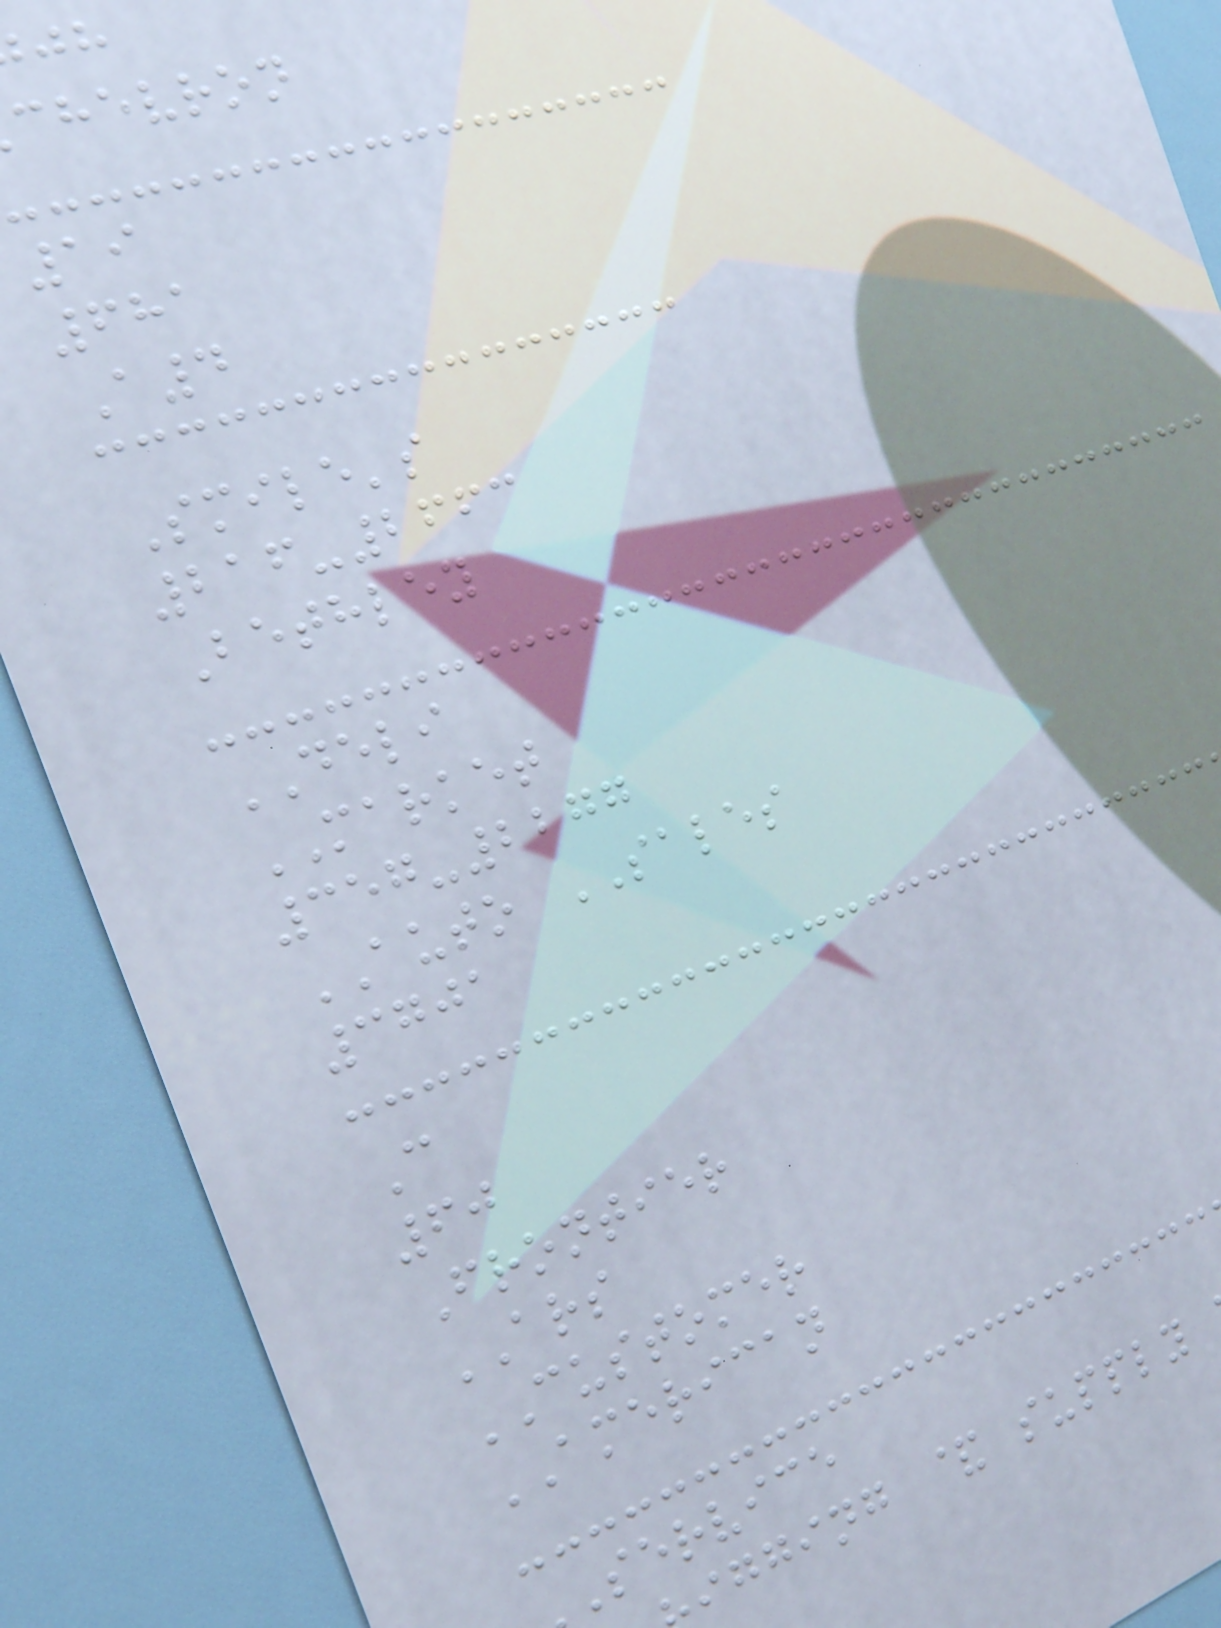chevron
19
681
A4
Smile's
216-2663
Bethley
DELI
MARKET
357-2277
AUTO SALES
3701
C
60
Frontier
ARS
CUSTOMER
AMERICAN
service
igging & supply
